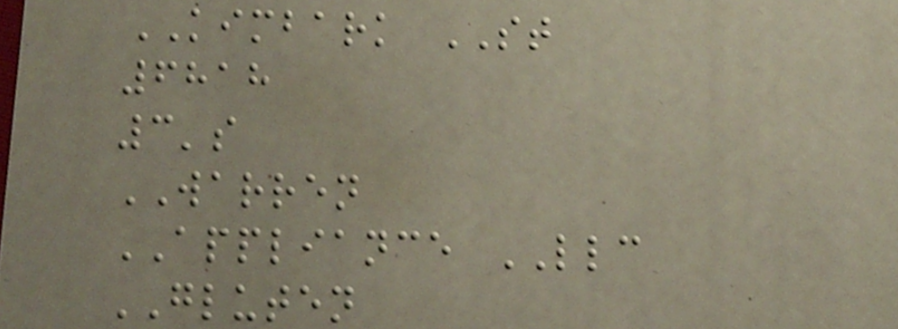KIMBARK ST
6818
3's
WARREN
APPLIANCE LLC
GLUTEN
